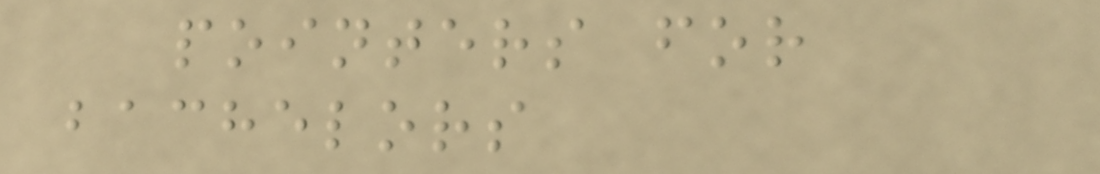pointers for
bachelors
